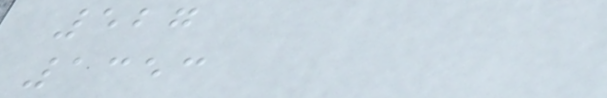527
1353
